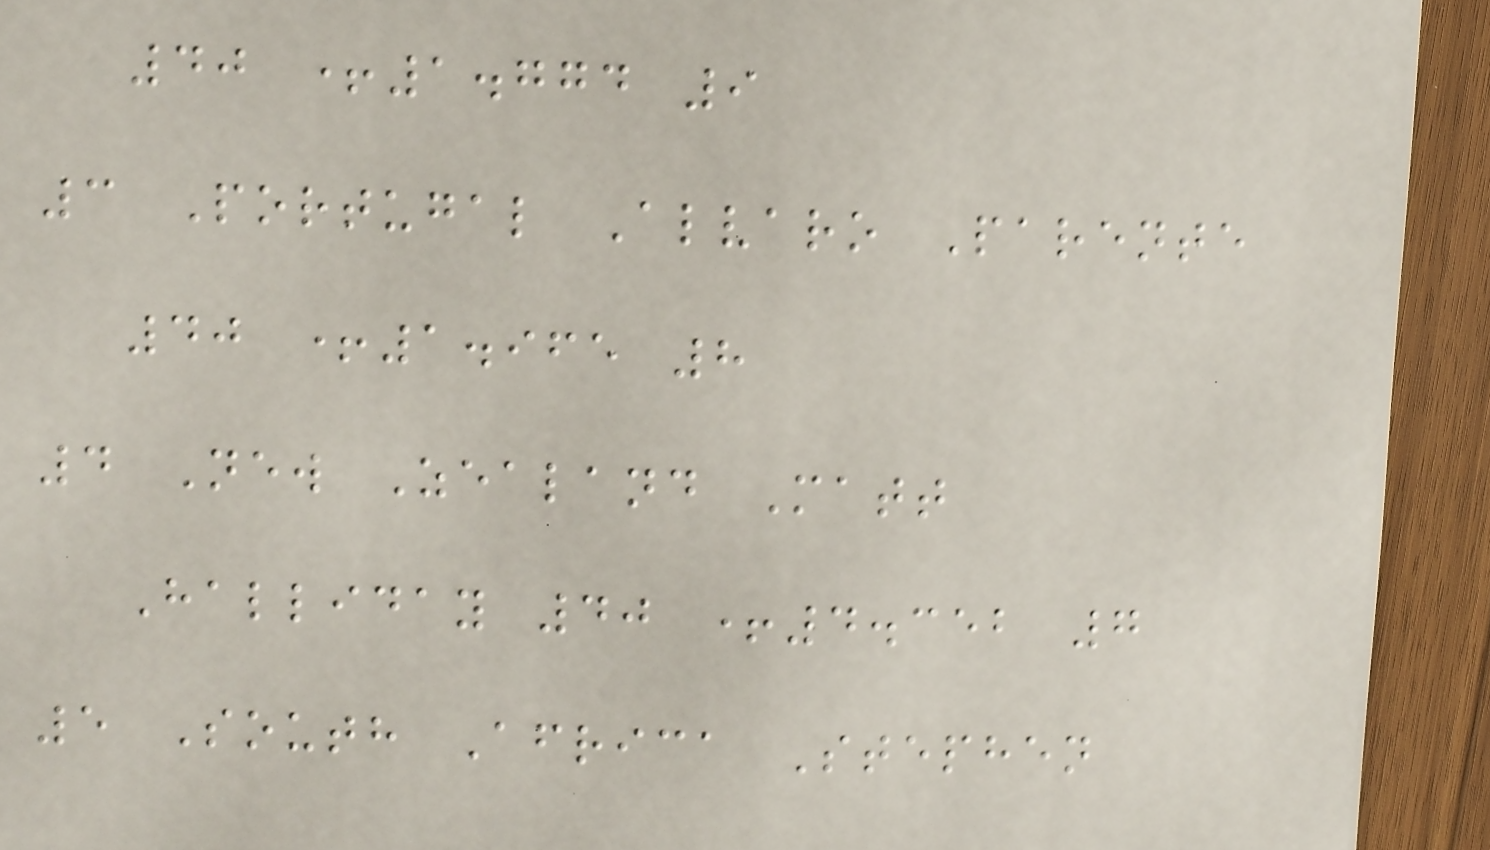40 +1.774 9
3 Portugal Alvaro Parente
40 +1.965 8
4 New Zealand Matt
Halliday 40 +4.352 7
5 South Africa Stephen
